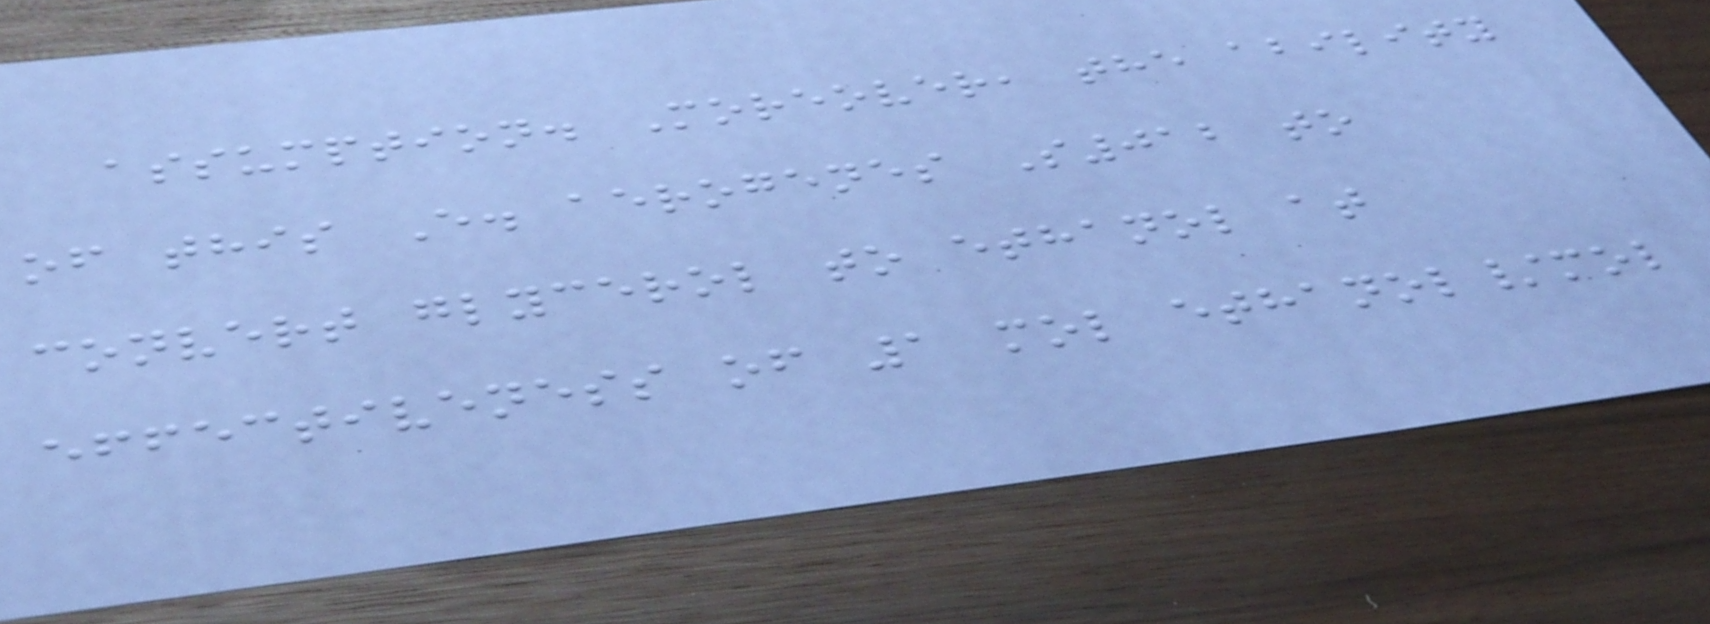assumption. Moreover, the ability
of this E. aerogenes S012 to
convert glycerol to ethanol at
effectiveness of 1 mol ethanol/mol
